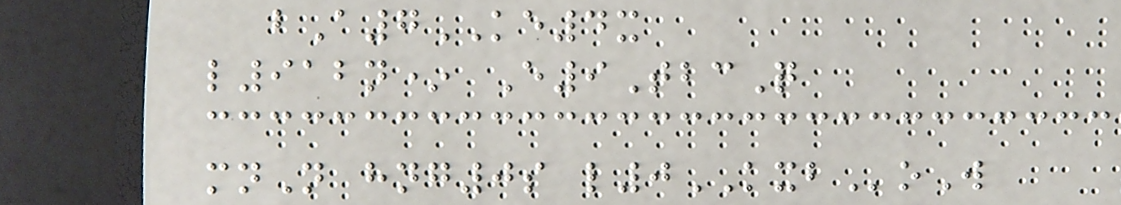bA7KE4x
l912n* E9TbcQ
mnN hng0s l0KXBoW
